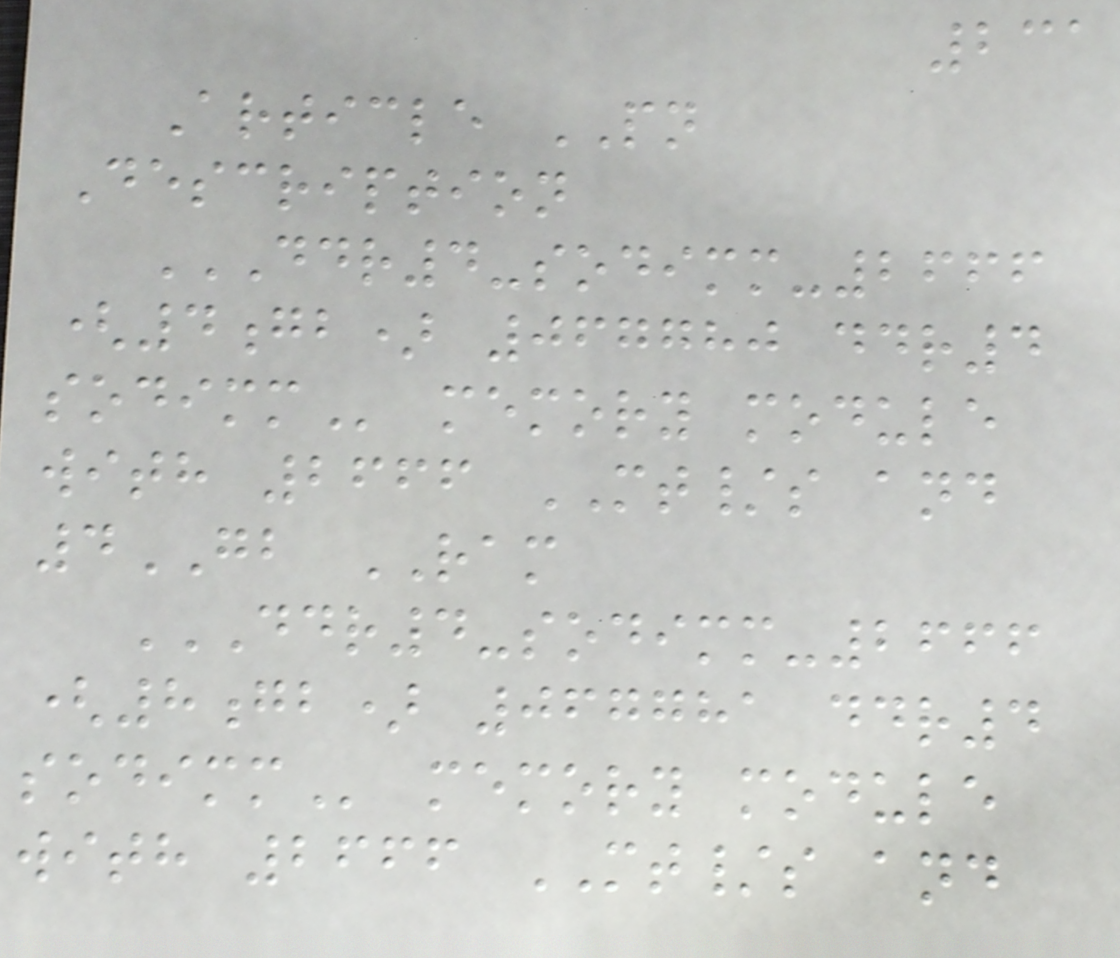231
Article PN
Description
DDR4-SODIMM-2666
(4GB) 067780 DDR4
SODIMM memory module
with 2666 MT/s and
4GB RAM
DDR4-SODIMM-2666
(8GB) 067781 DDR4
SODIMM memory module
with 2666 MT/s and
